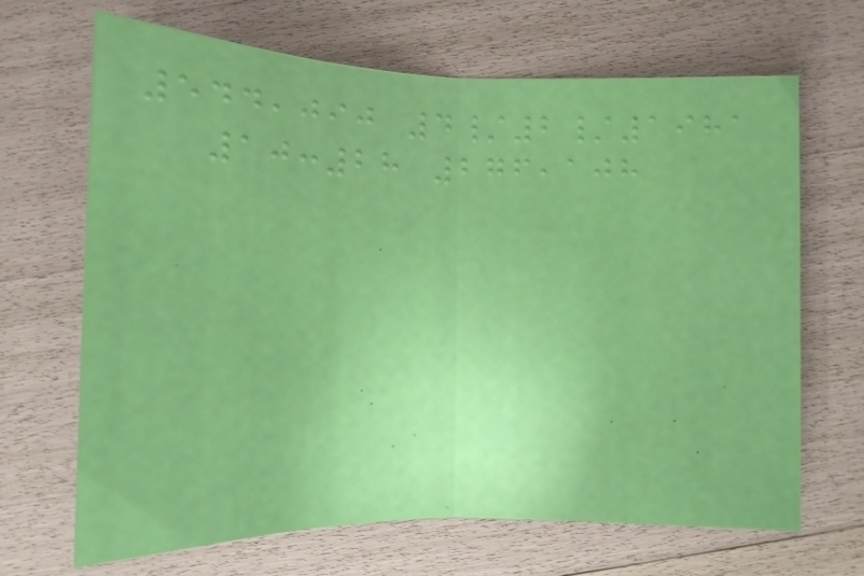544,090 4/2/1981
10:28 276,108
